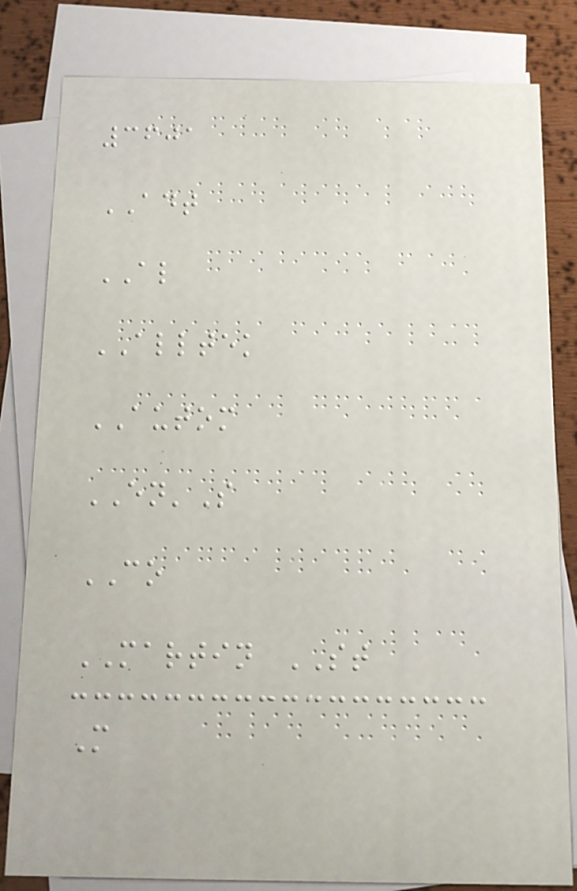3601
ADT
AL
ALLTEK
AUTOM
EN'S
CO
MARTIN ST
M
